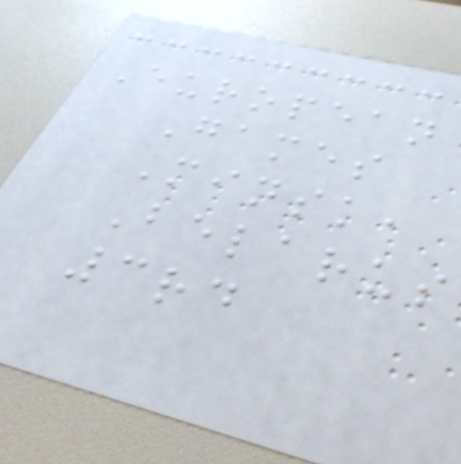European
Games
Minsk,
Belarus
3rd
